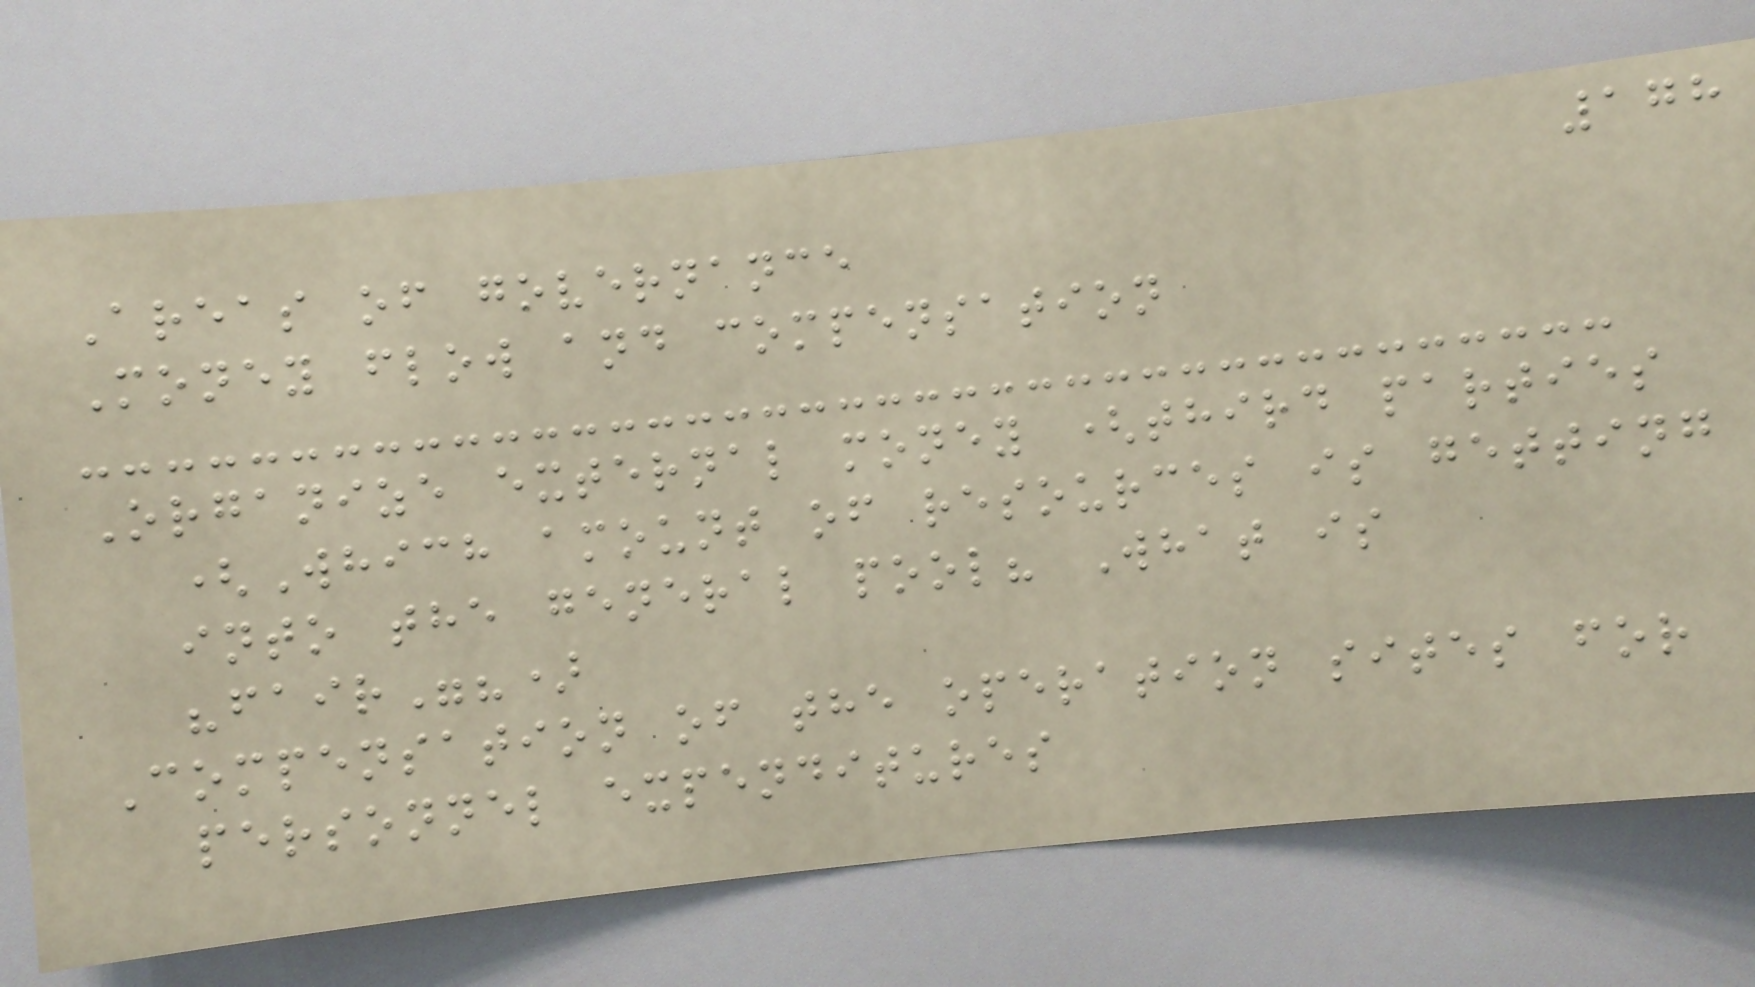178
Areas of governance
Money flow and compensation
Organize external money (third parties
(Which amount of resources is getting
into the general pool? What is
"fair"?)
Compensation of the operation sites for
personnel expenditures
